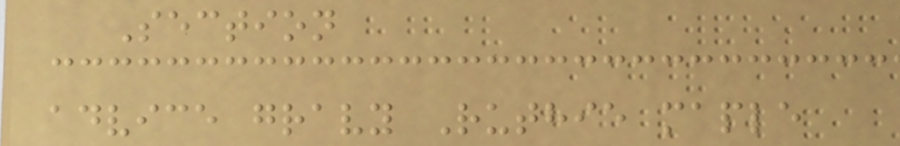Section
advice gravy Ruthie maple
